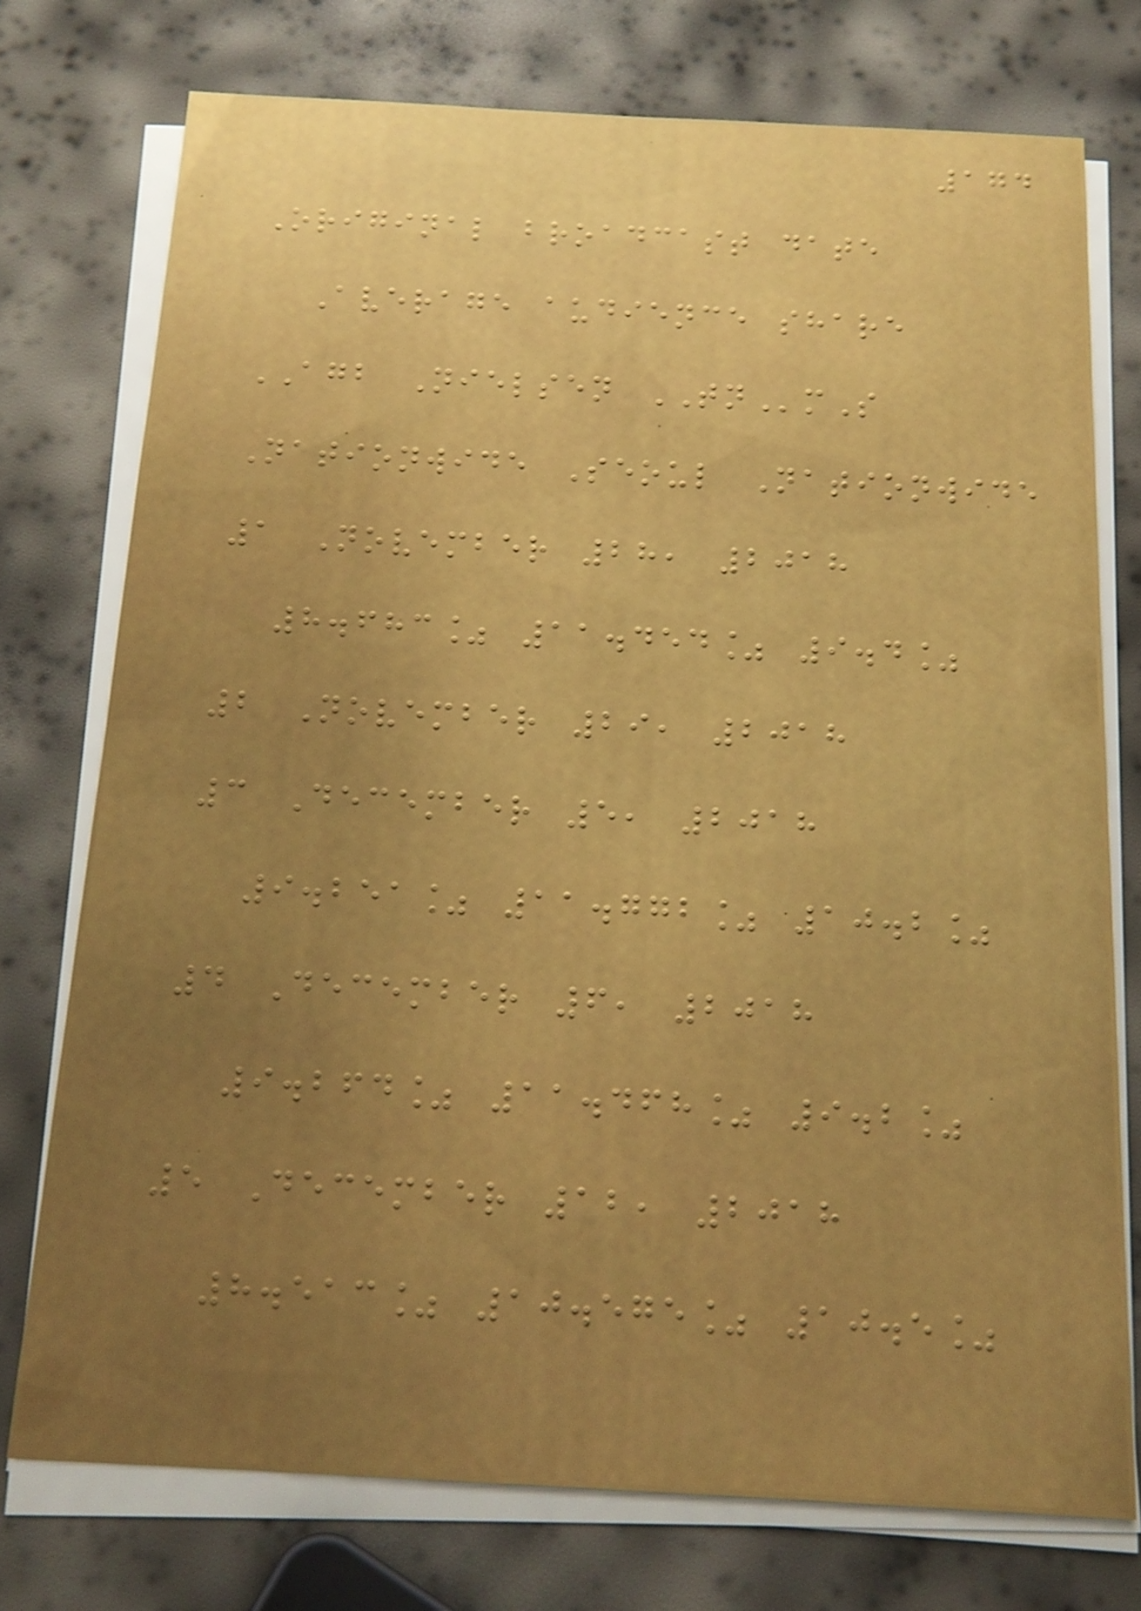174
Original broadcast date
Average audience share
AGB Nielsen TNmS
Nationwide Seoul Nationwide
1 November 28, 2018
8.683% 11.454% 9.4%
2 November 29, 2018
3 December 5, 2018
9.251% 11.772% 10.2%
4 December 6, 2018
9.264% 11.468% 9.2%
5 December 12, 2018
8.513% 10.575% 10.5%
